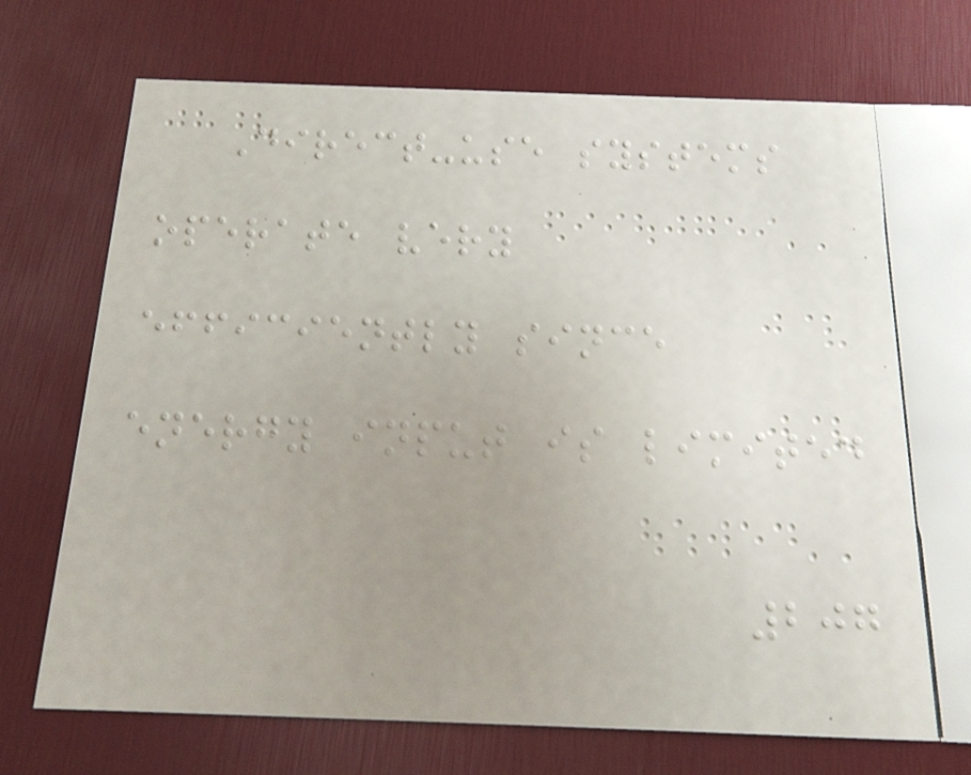Direct-use systems
operate very
efficiently since
energy input is limited
207
